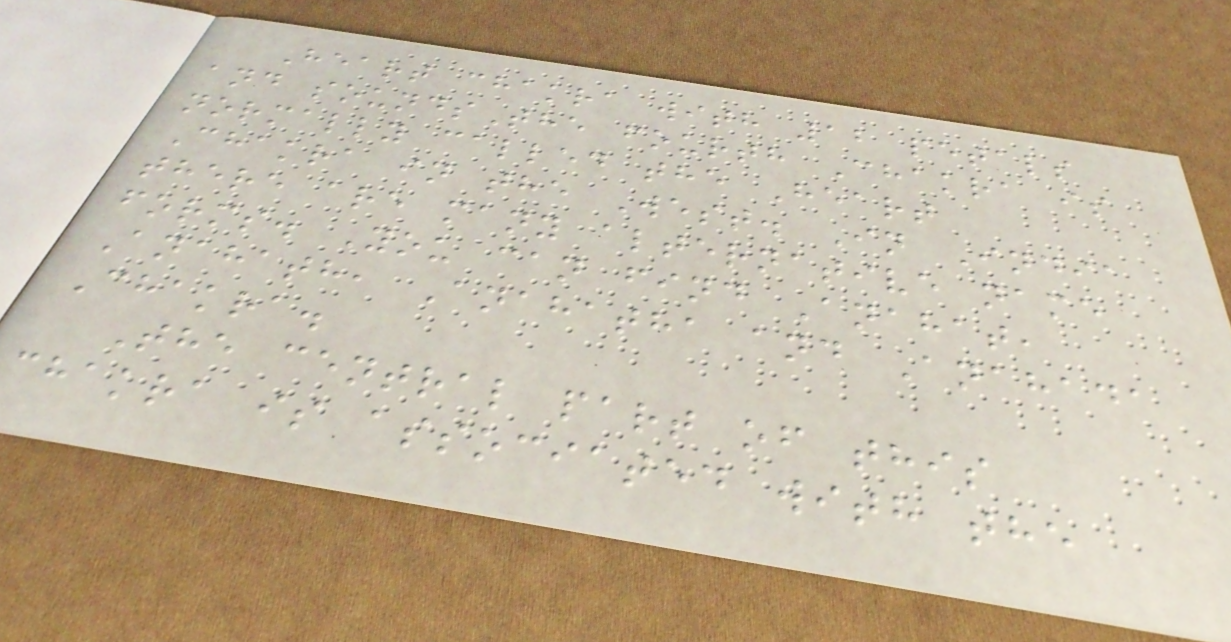Heart chakra with 12 petals
and soundsThe fourth Chakra is
normally called the Heart
Chakra in the West. In India
there are many alternative name
forms. You can find Anahat,
Anahath, Anahatha and Anahada
Chakra.
The central part of this
chakra is associated with the
